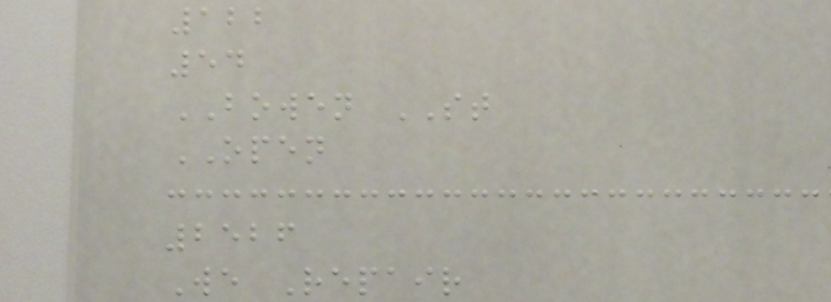122
54
BOWEN ST
OPEN
2526
We Repair
